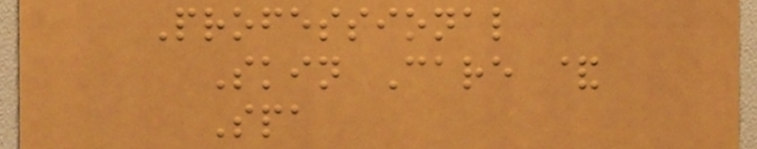Professional
Skin Care &
Spa
